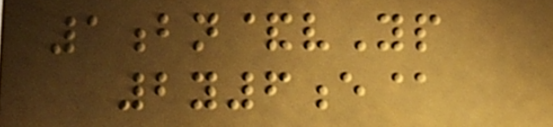1bn&vYp
2y6e@
